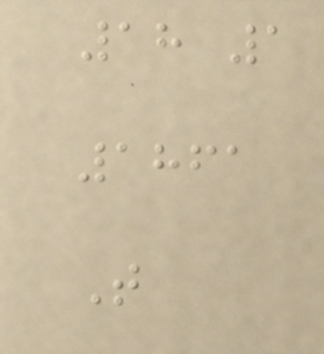18 1
1861
T
